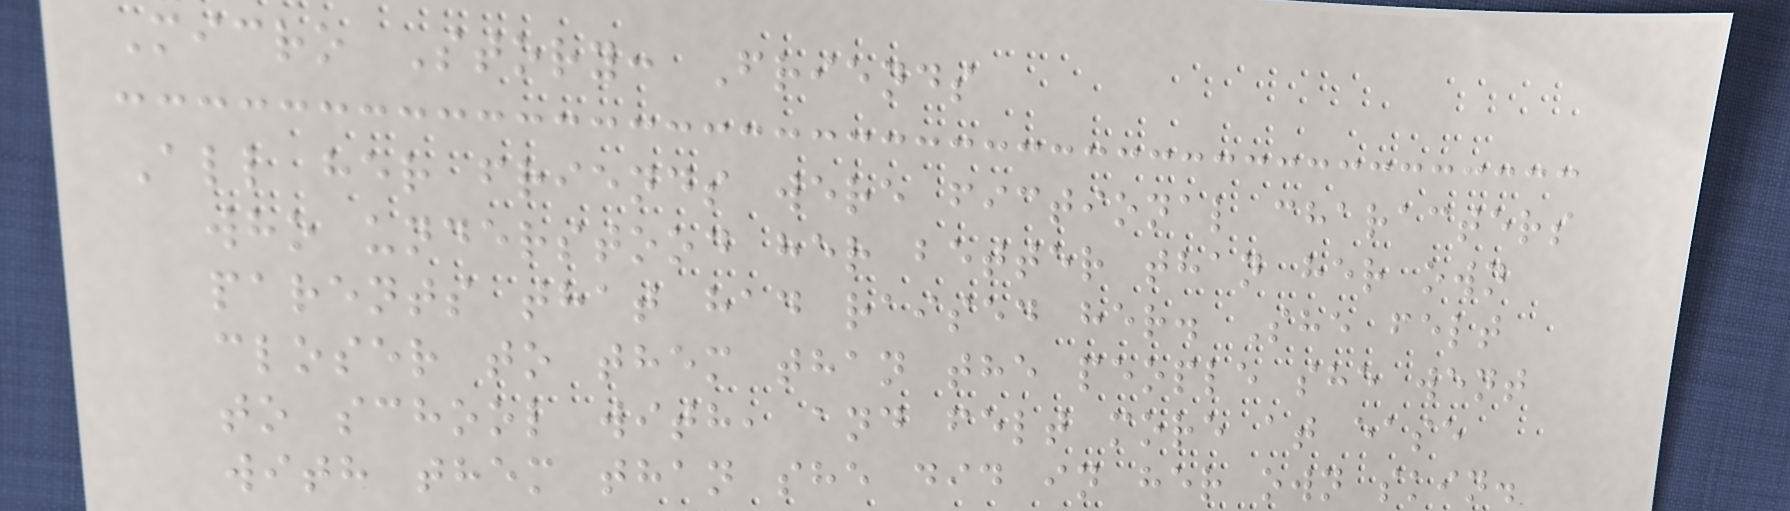Micro Story: Friends
All her friends were fictional characters
who understood her better than her own
parents that had raised her. She felt
closer to them than the people she went
to school with, and felt more at ease
with them than she did in her own skin.
